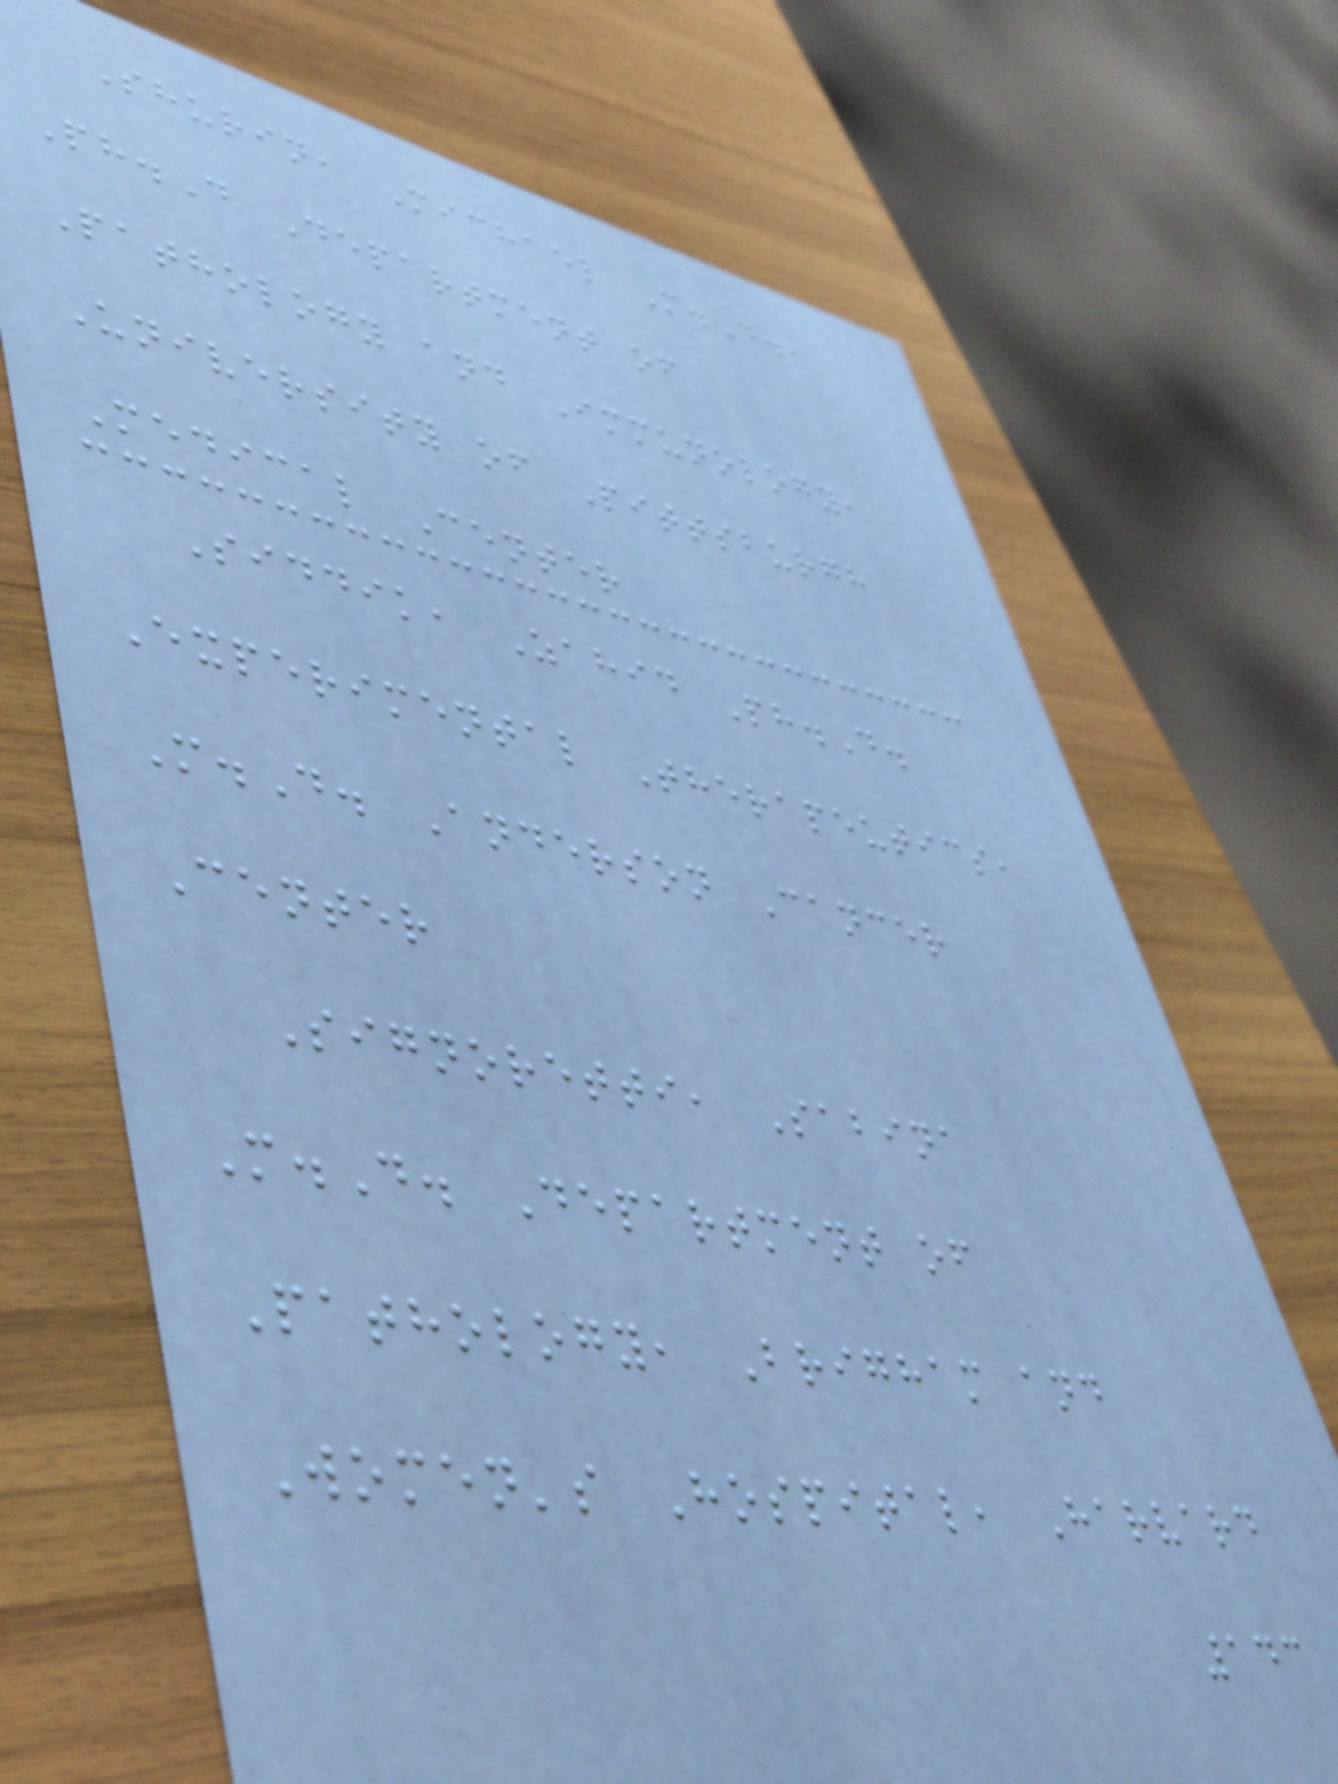Shurin, Michael M.D.,
Ph.D Department of
Pathology and Immunology,
University of Pittsburgh
Medical Center
Siddik, Zahid Ph.D.
Experimental Therapeutics,
M.D. Anderson Cancer
Center
Signoretti, Sabina
M.D. Department of
Pathology, Brigham and
Women's Hospital, Harvard
143
